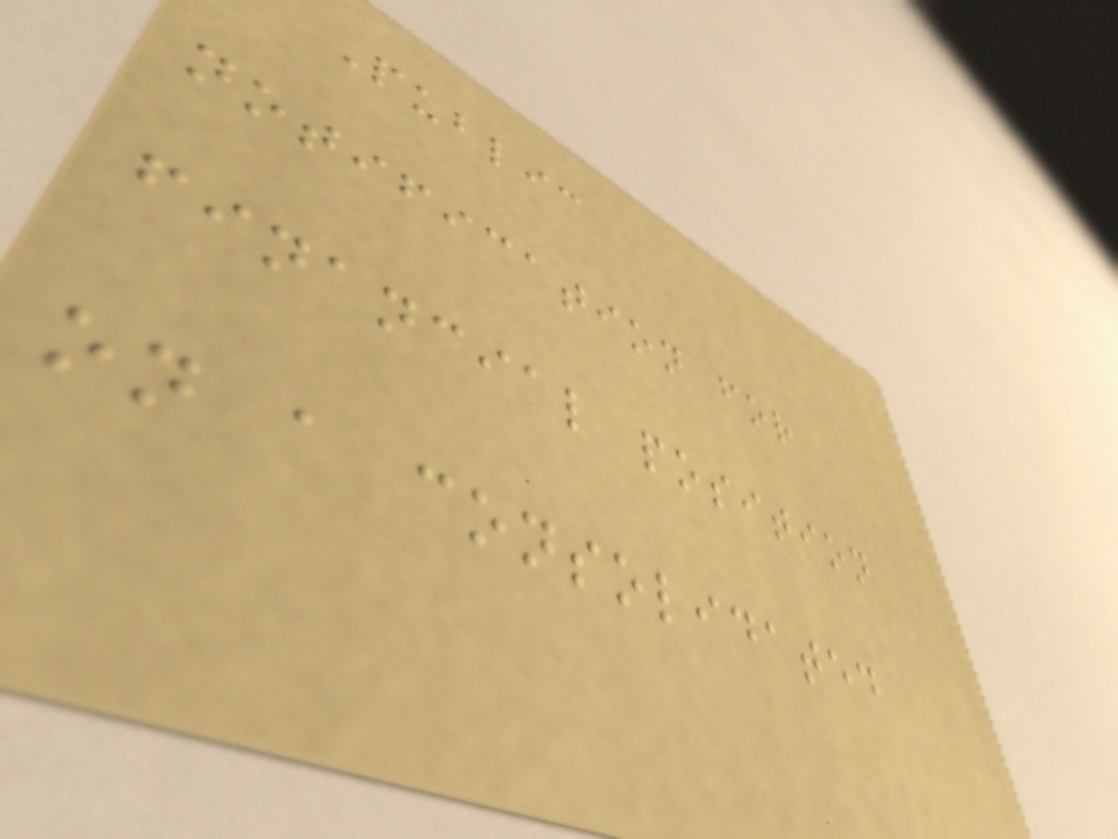Public
notification for
financial position
on a consolidated
